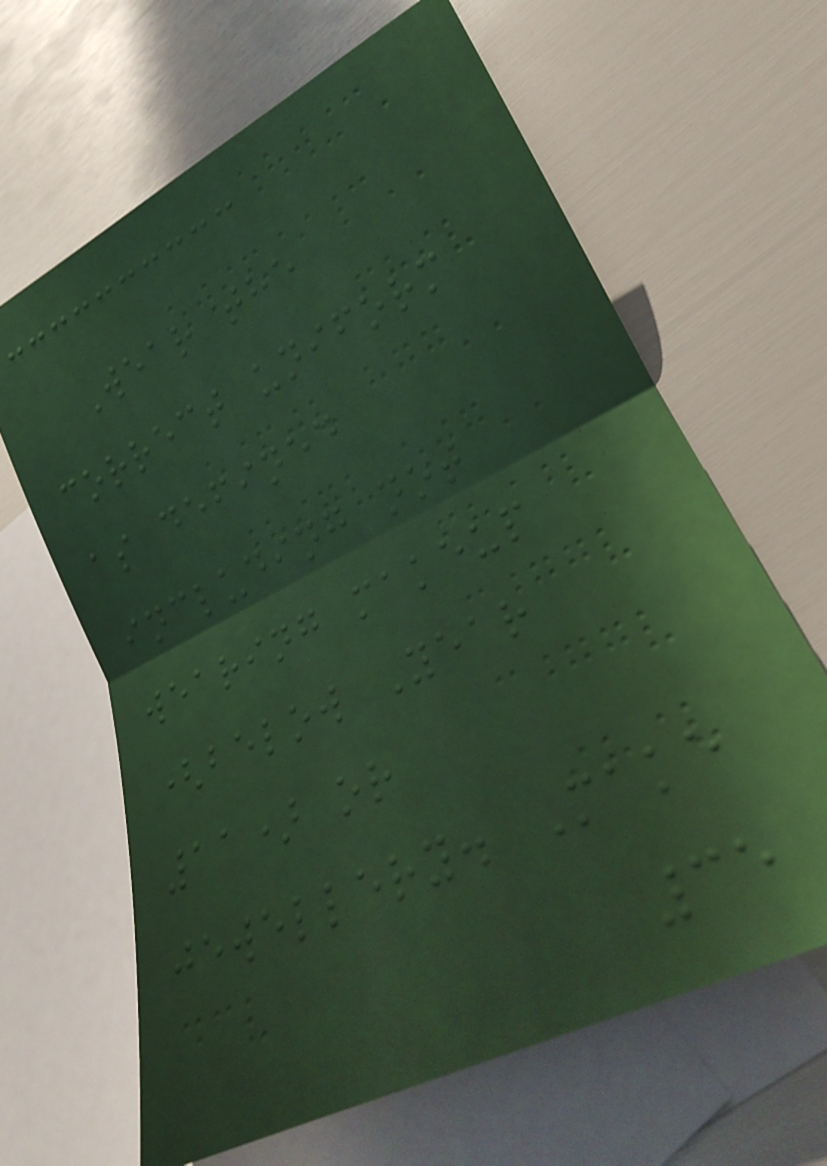Wear the
correct uniform
as defined
including not
wearing makeup
(below Year
11) or
jewellery. Make
35
